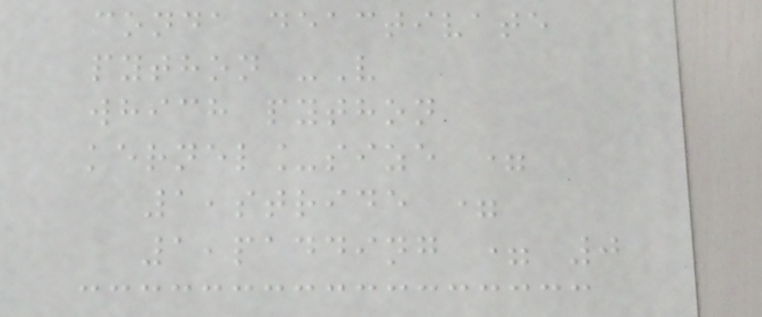conda deactivate
python -V
which python
kernel_size =
1,stride =
1,padding = 0
